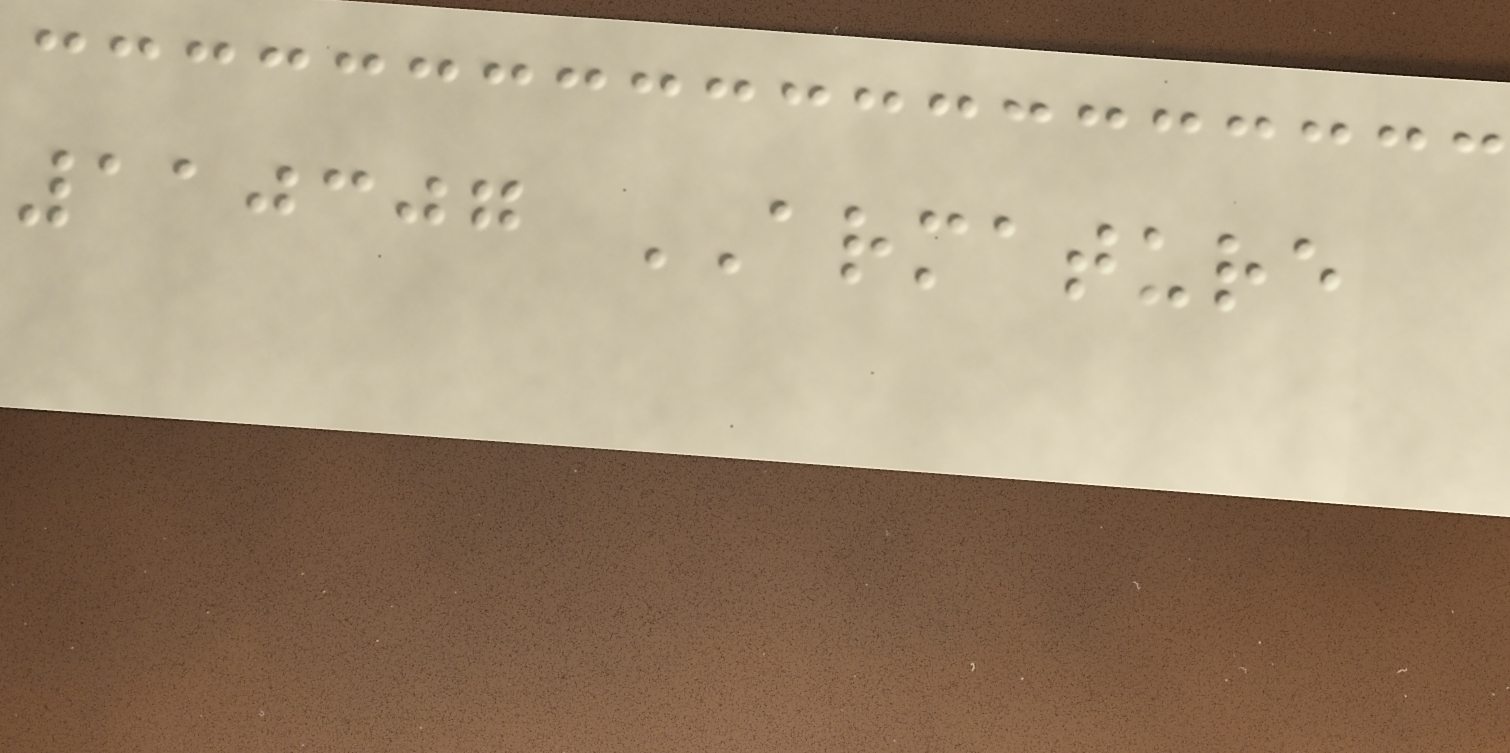110307 ARMATURE
